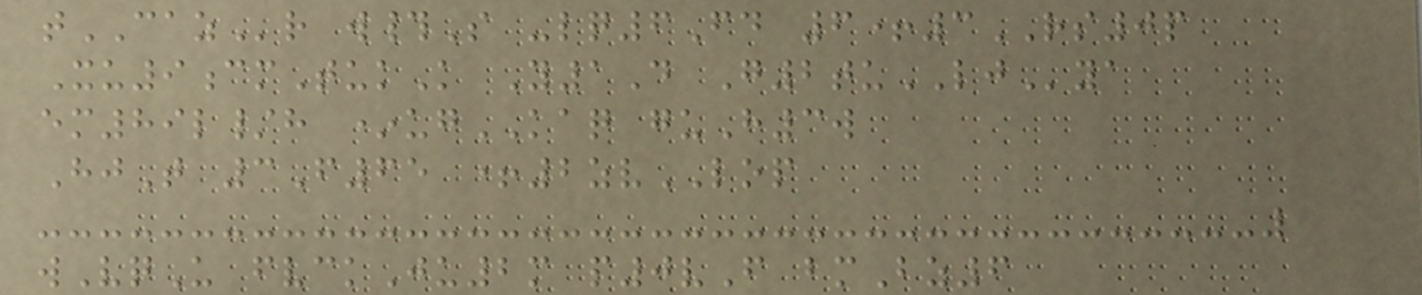tCAZr w#S -lq6Fd 6+3RS0p
Xu9cmTukK Y1D G2tuLJya
em89l/h *ugKAQ guH3w
HjT 3F65 +2zvLOP
wVqU fvckJu2m p0vF bmBz6
